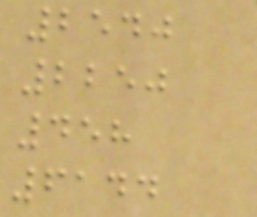2540
2250
458
6144
